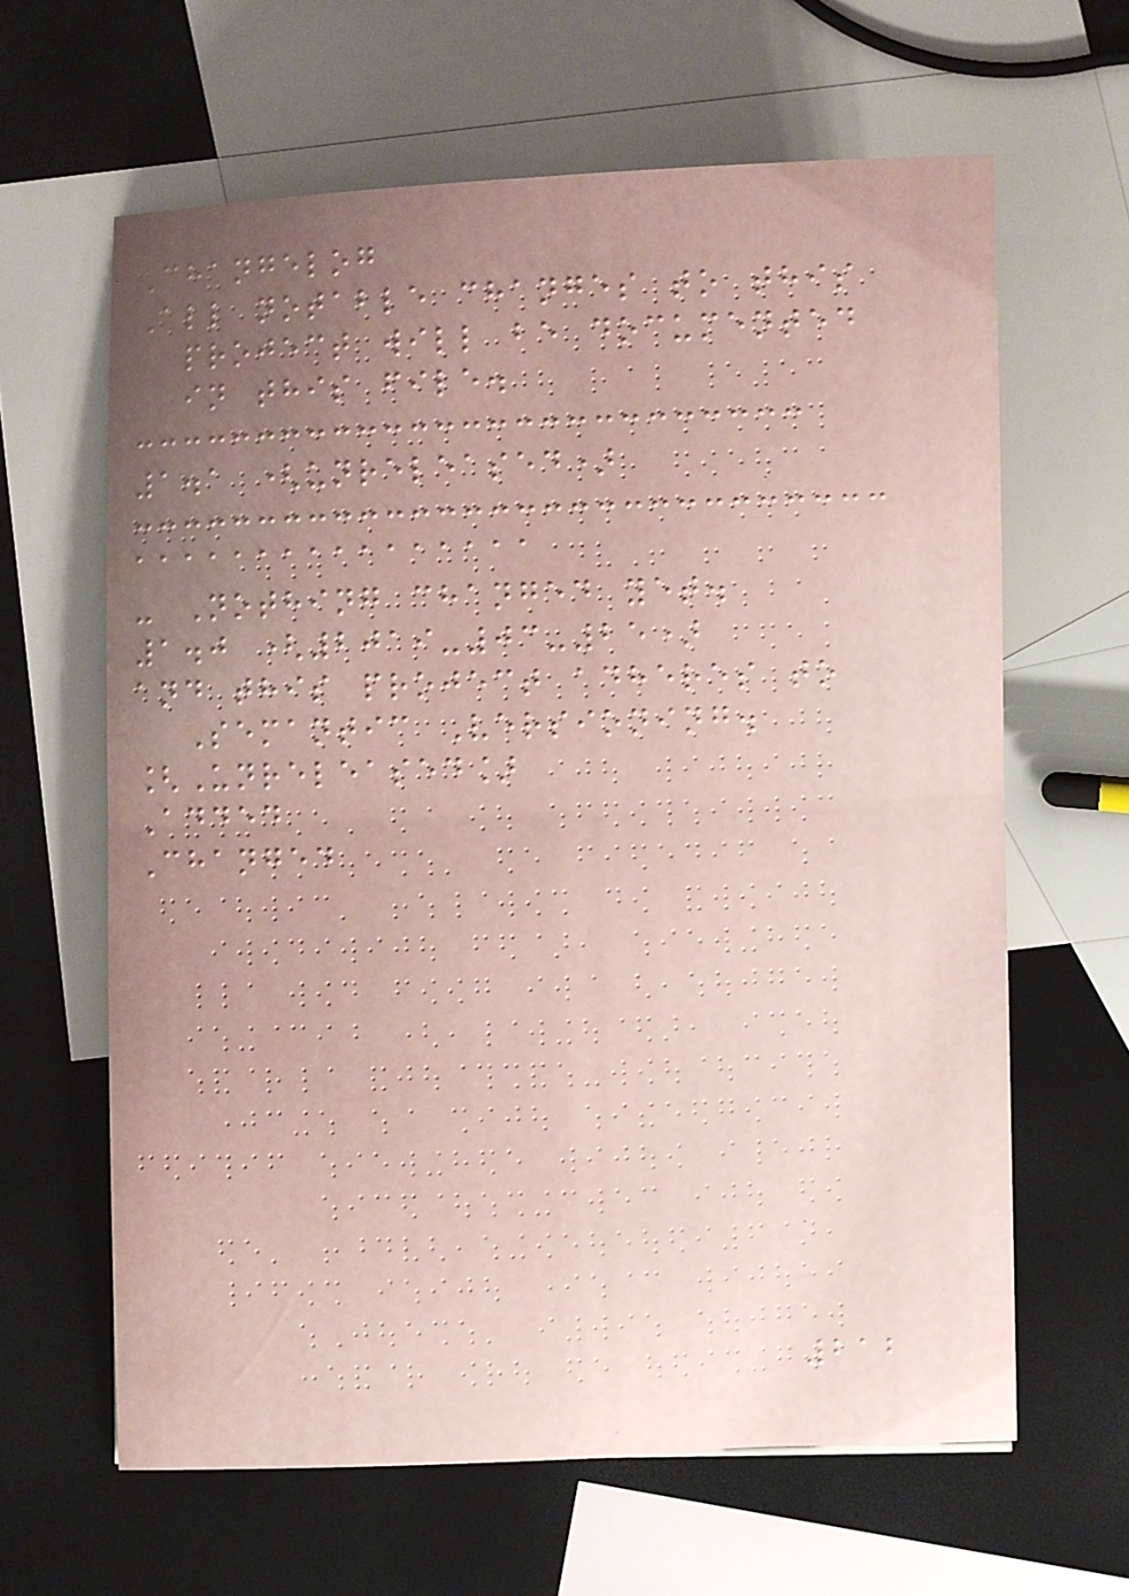Changelog
All notable changes to this
project will be documented
in this file.
1.1 (unreleased)
aaaaaaaaaaaaaaaa
- Nothing changed yet.
1.0 (2019-03-25)
and this project adheres to
Semantic Versioning.
[Unreleased]
Added
Changed
212
